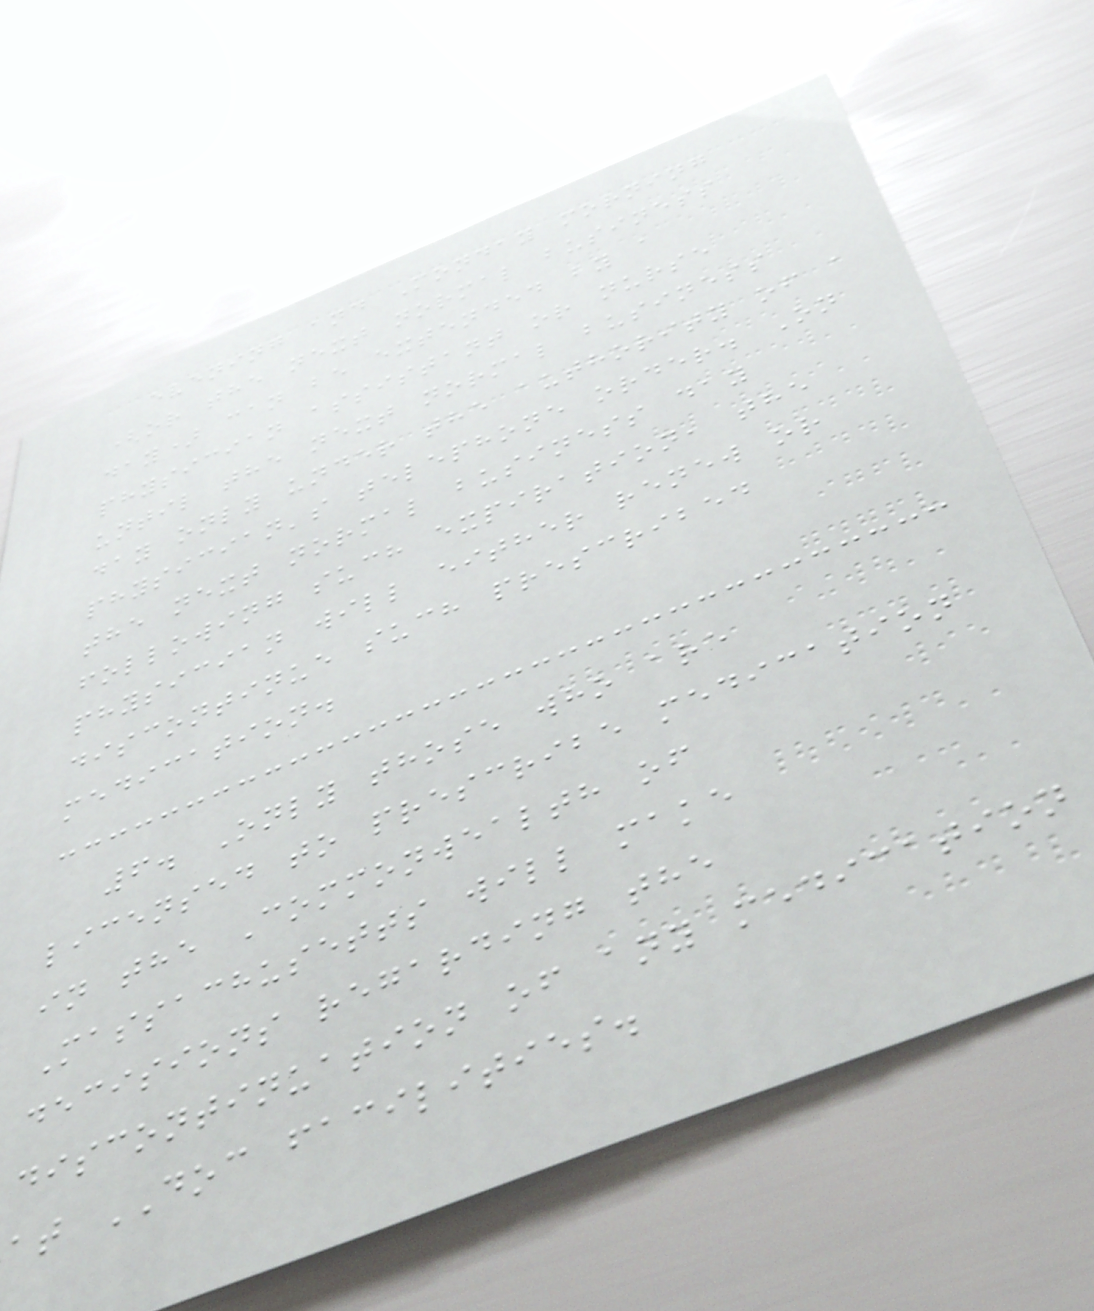evening and Monday morning
(or the next normal business
day) can be extended by a
physician assistant or nurse
until the next normal business
day only under the authority of a
physician's telephone order. On
the next normal business day
following such expiration, the
physician will either renew or
discontinue such prescribed
medication.
6. Only those who are
licensed to prescribe medication
in the Commonwealth of
Massachusetts will make
decisions regarding the
discontinuation of any medication
at DOC facilities.
